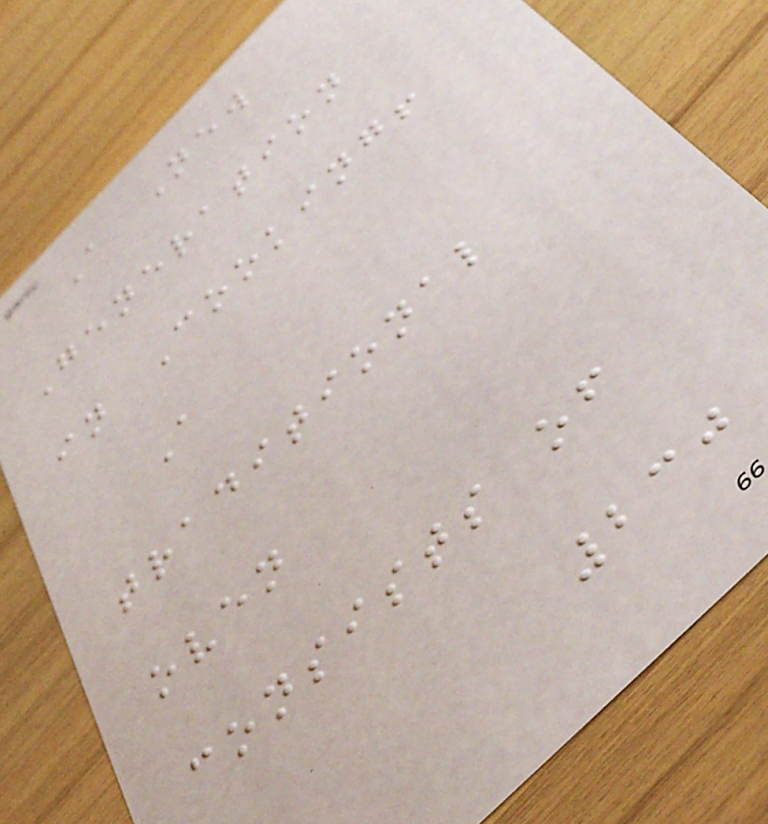A New
Generation
in Cooking!
A
traditional
oven
consists of
230
